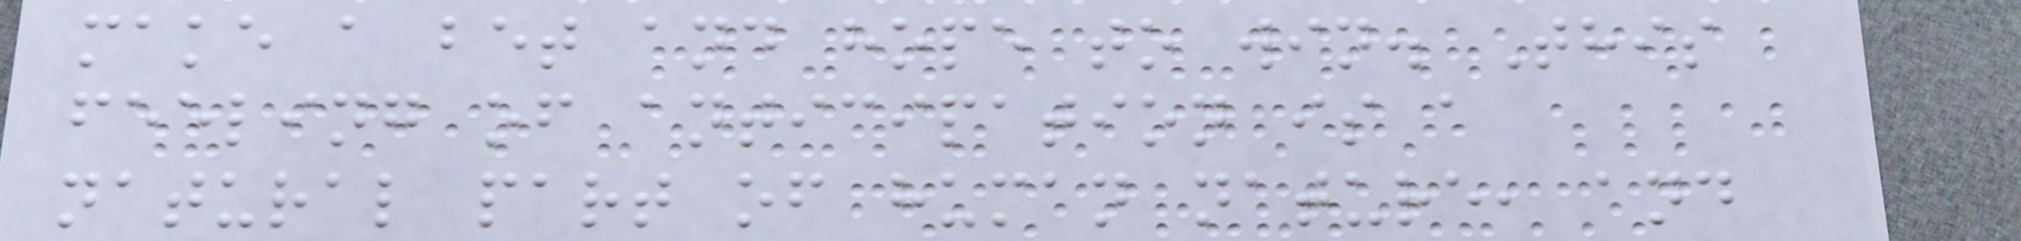make a bet and hope to win. This
feeling of anticipation is a
natural part of human nature, and
